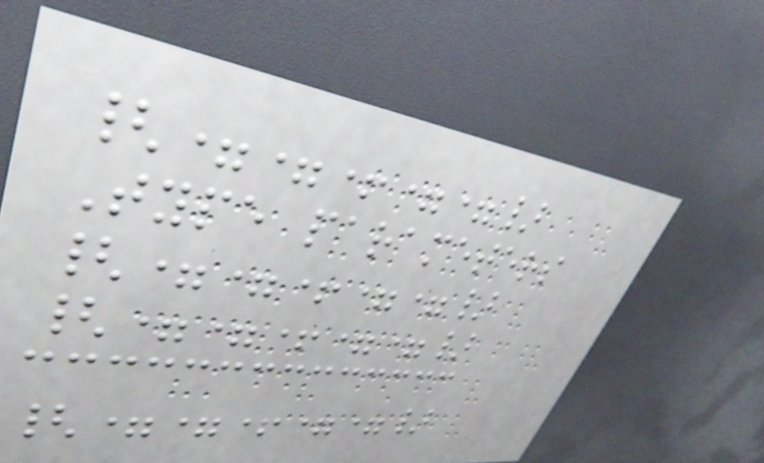{==+==}
Type parameters
{==+==}
{==+==}
{==+==}
